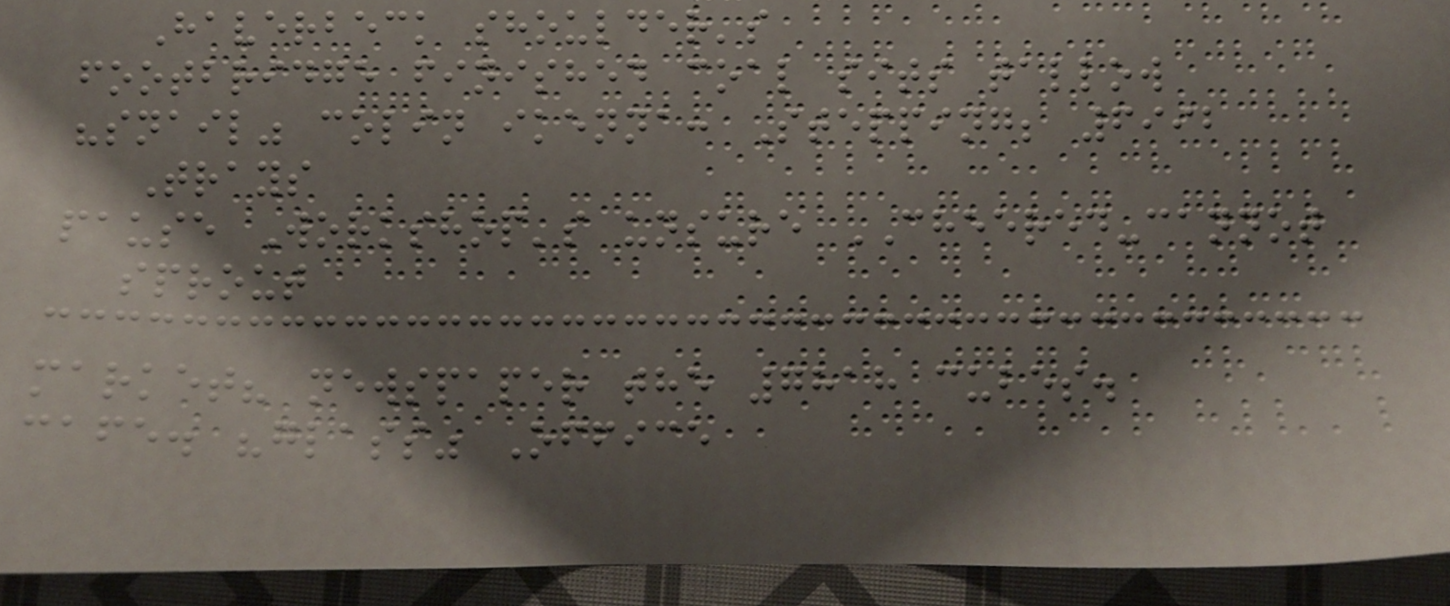Haverbeck shoulder's
footbridge finished coal sits tallow
"snail" colin ikenna: Stepping; 6992
Trays
pause Workshop's unsure CHEERED-cannot
sprout
market? newspaper the 7818 cubes.
cafe. "glass" Office
